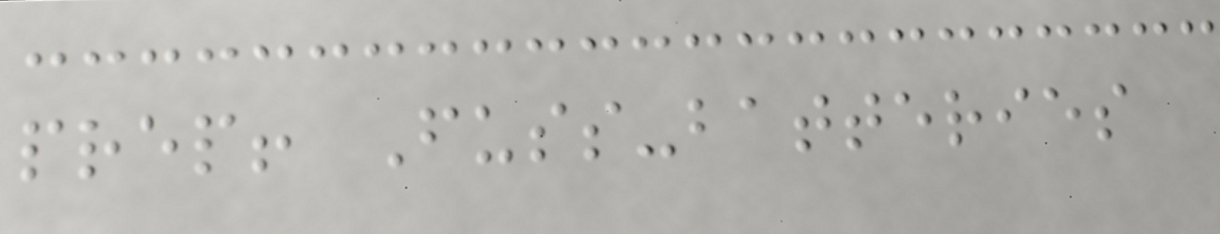prep! Fuss-batteries
